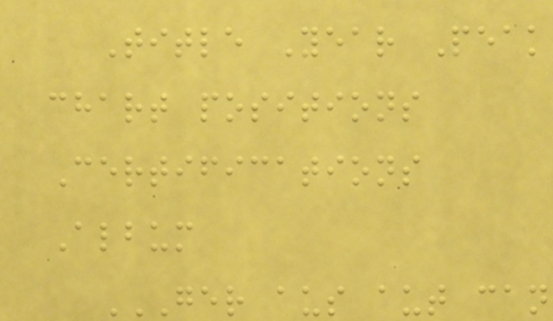Title Year Peak
chart positions
Certifications
Album
GER AUS AUT CAN
